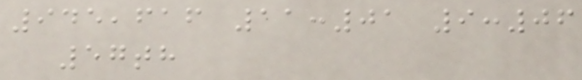945,616 11:01 9:06
57th
